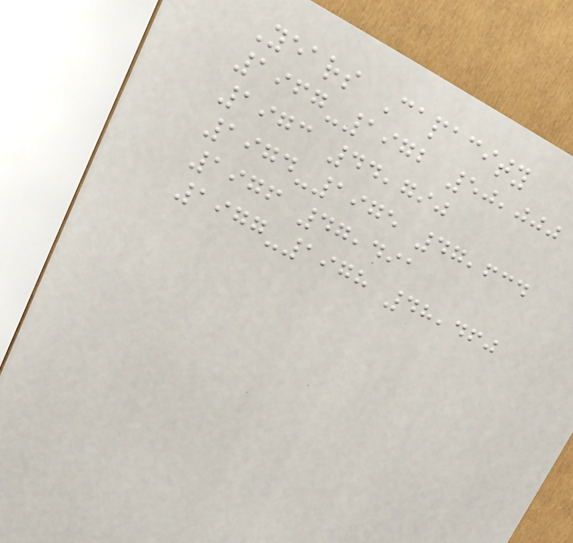Years Capacity
1967-1972 50,000
1973 44,790
1974-1975 47,634
1976 47,491
1977-1978 48,460
